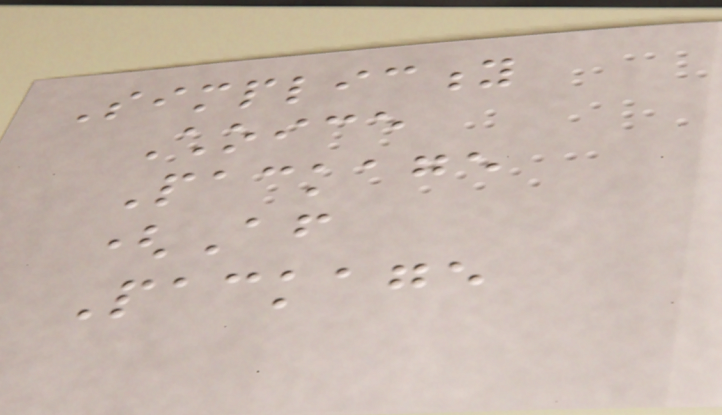Simplicity
Choice
Package
(After
Package
